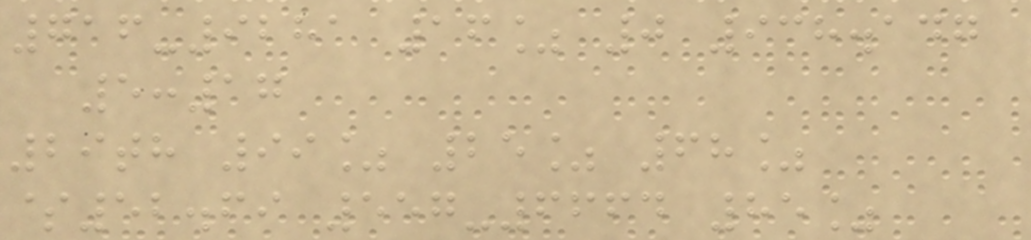716-9281 16% 0 938.147
5:17
29th 99% 25% 68%
$52.69 557-6664 85%
